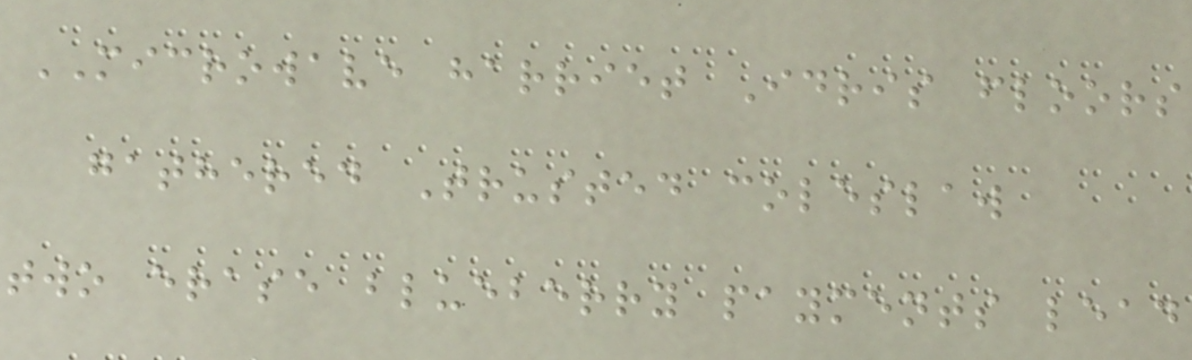MICROWAVE harriet Idris floors
gathered Trusted coleslaw
two erase blueberry payments lead
